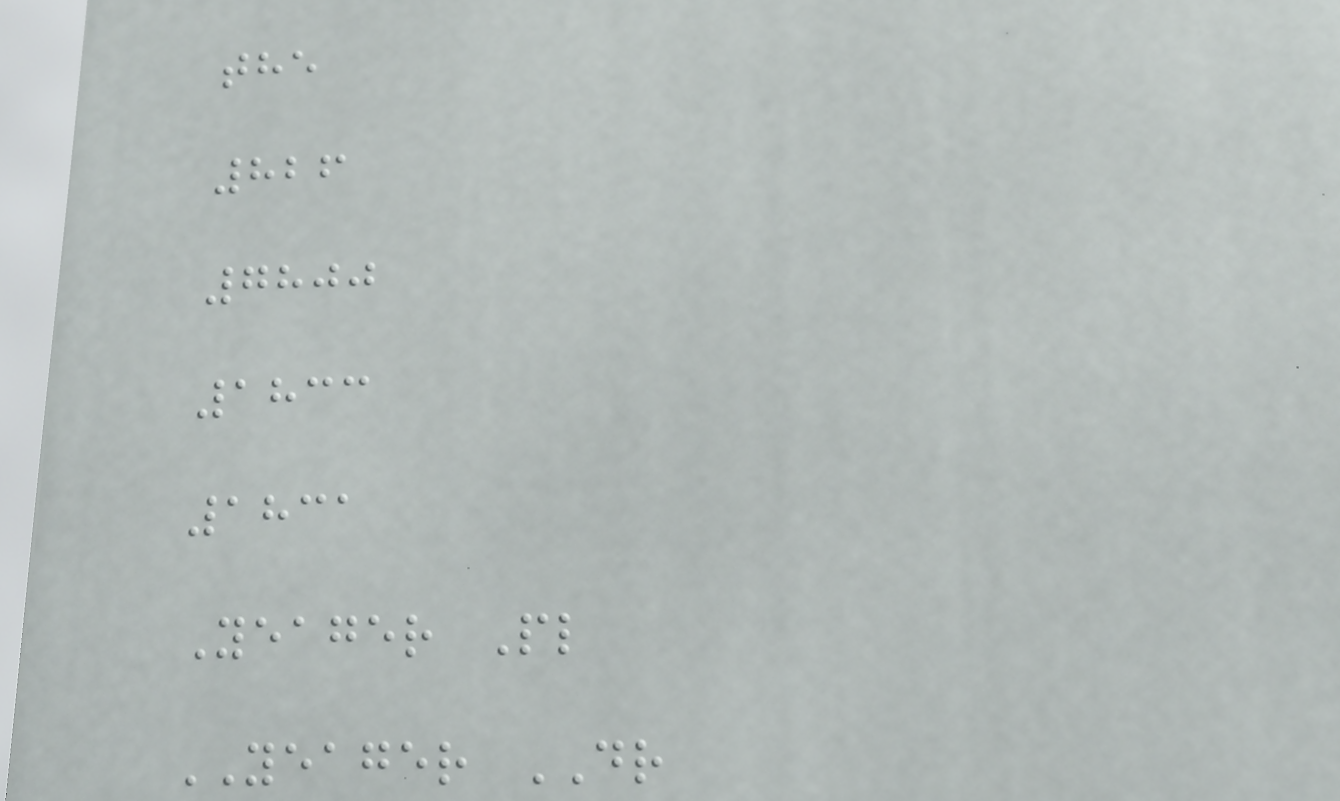the
826
7800
1833
1831
Yeager Pl
YEAGER DR
